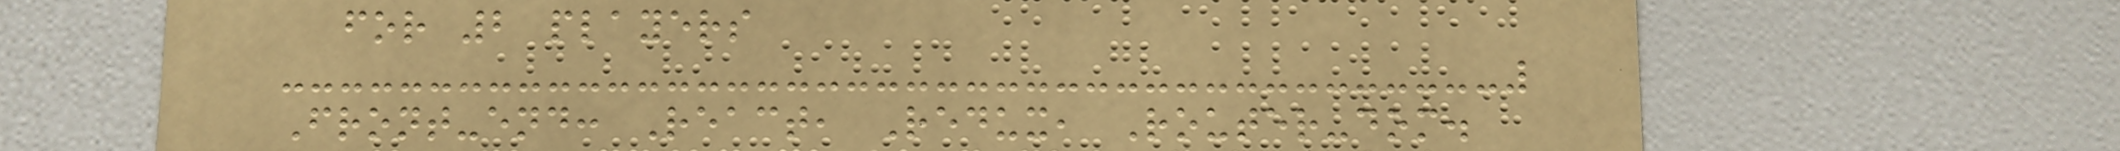for 2 players
Front-end: React, Redux, Router-dom.
